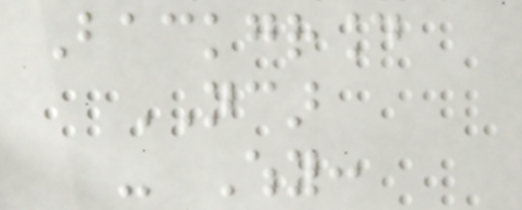Background
NCAR
- Why:
